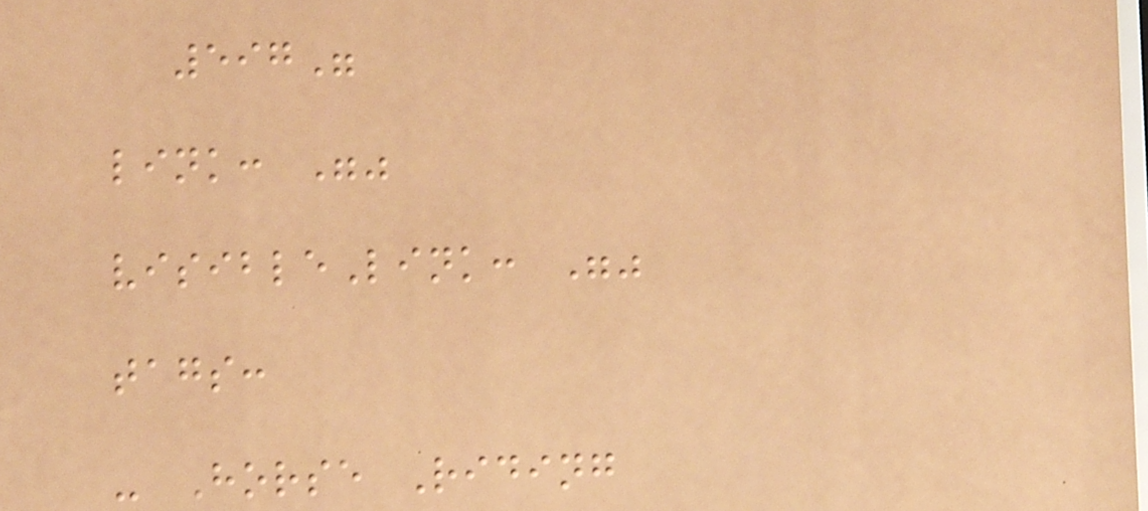597"
link: ""
visibleLink: ""
tags:
- Horse Riding
